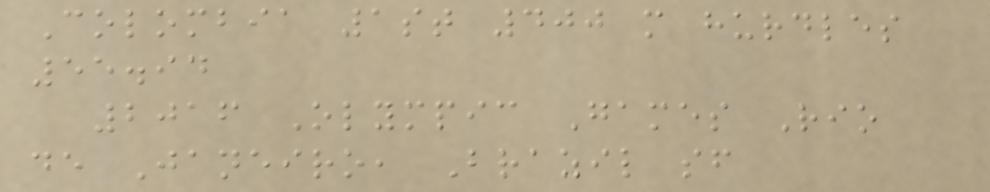Colombia 1st 400 m hurdles
55.94
2016 Olympic Games Rio
de Janeiro, Brazil sf
